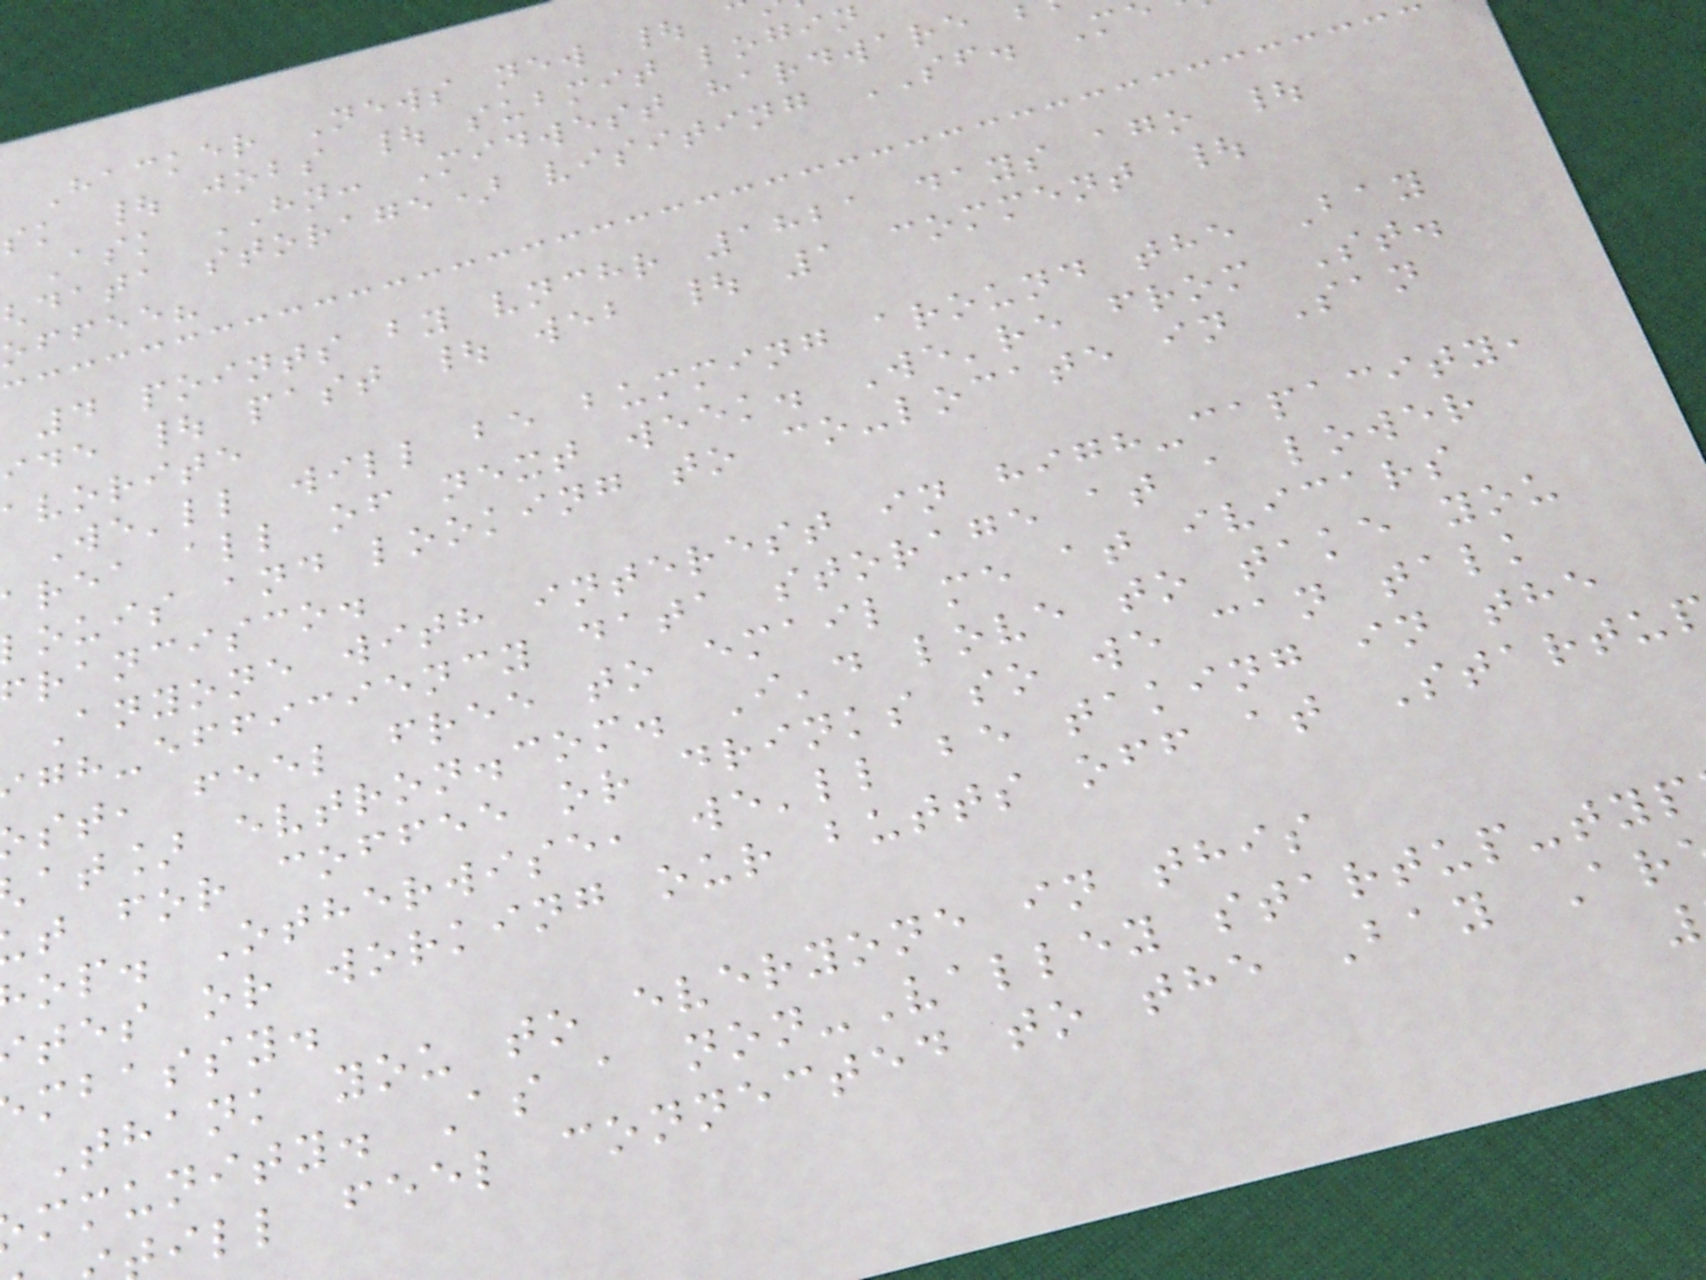Hacker News new |
sk | jobs | submit login
Ask HN: Midwest hardware
data storage) visiting SF. M
offee?
4 points by vnchr 1821 days ago |
ide | past | web | 1 comment |
avorite
We'll will be bumming around the Bay
area all of next week. We're from St.
ouis and looking to co-locate in San
rancisco.
Anyone with interest in high-capacity,
gh-efficiency data storage at a lower
st, feel free to email me at ivicars
at] evtron.com. I'd love to take you
t for coffee or drinks so we can talk
op. Otherwise, we'll be taking in the
tes or working our butts off at Startu
mbassy.
Thank you to everyone in this
mmunity. As a non-Valley startup-typ
ill feel connected to the Bay Ar
